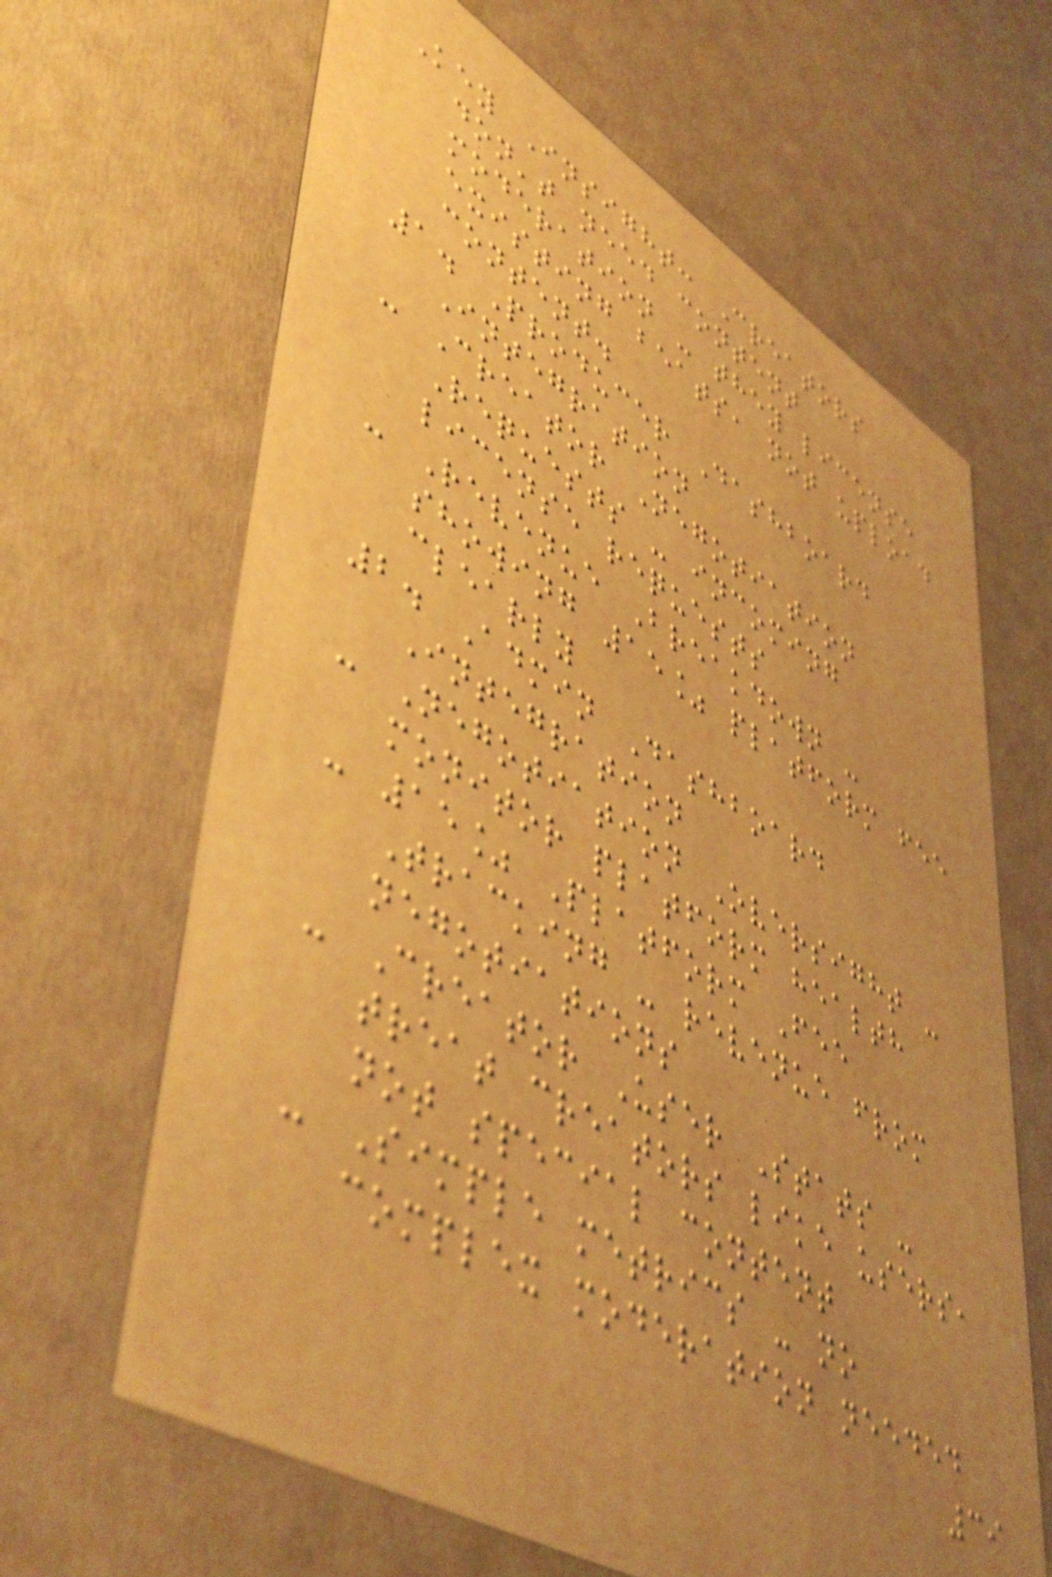Key Insight: Creators
don't need content
moderation - they license
existing beats, not upload
content.
1. Producer Dashboard
Integration
- Creator Negotiation
Requests - incoming
license requests
- Revenue Breakdown -
showing 15% platform fee
clearly
2. Admin Dashboard
Integration
- Negotiation Oversight -
monitor platform health
- 15% Platform Fee
Tracking - revenue from
negotiations
- Creator User Stats -
treat creators like users,
not special content
- Simple metrics - no
complex moderation needed
39
